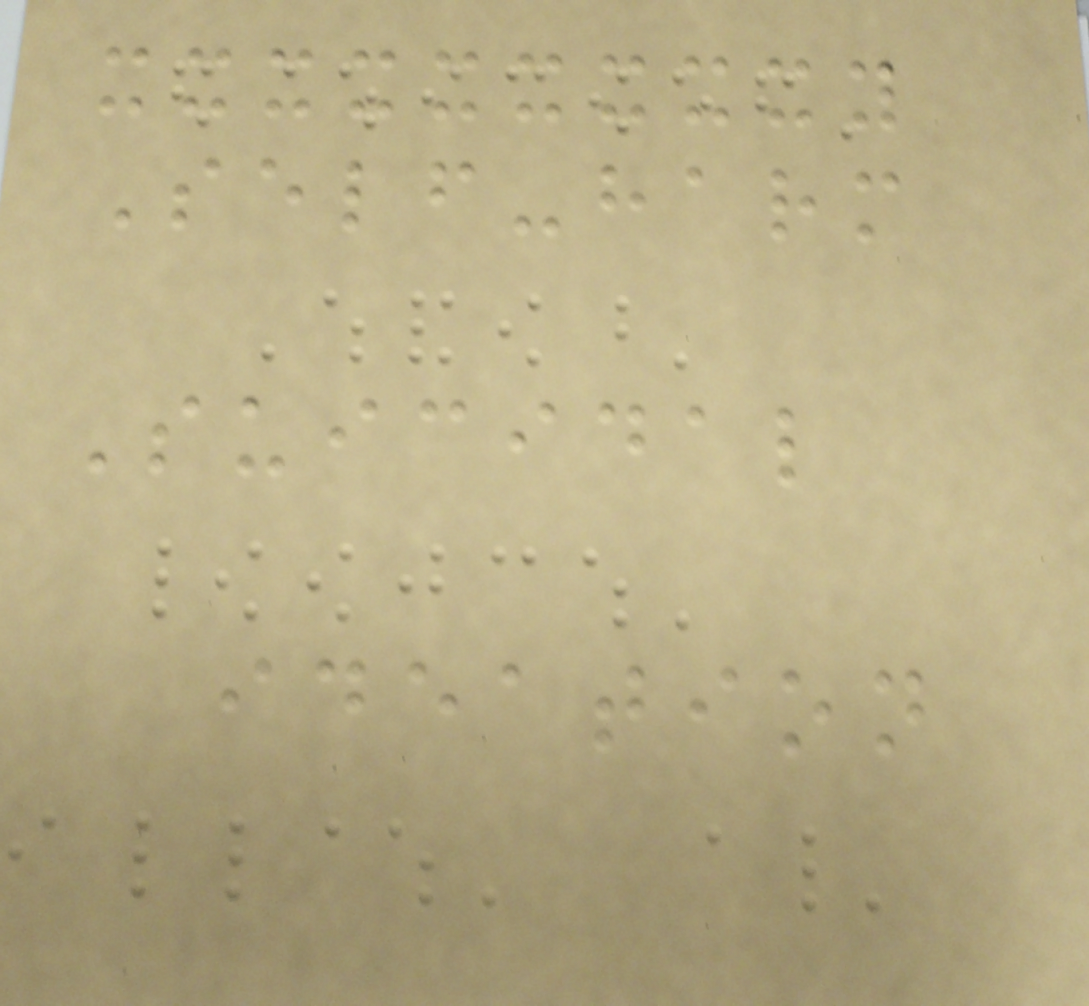Self-harm
Suicidal
ideation
